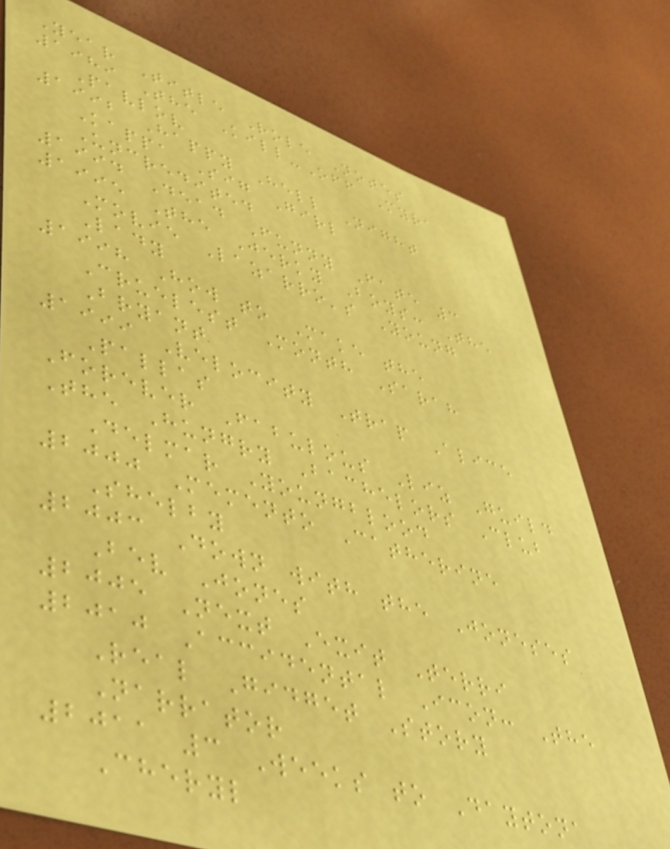Year Title Role Notes
1989 The Kill-Off Myra
Pavlov
1992 Happy Hell Night
Kappa Sig Girl
Uncredited
1994 Dead Funny Fate 3
1995 The Jerky Boys: The
Movie Lazarro's Young
Lady
1998 How to Make the
Cruelest Month Sarah
Bryant
1999 Velocity Trap Alice
Pallas
Forever Fabulous Liz Guild
The Hungry Bachelors Club
Delmar Youngblood
2000 Memento Catherine
Shelby
2003 Down with the Joneses
Bev Jones
2005 Next Exit Terri
2010 Accidental Icon: The
Real Gidget Story
Narrator
2011 3 Weeks to Daytona
Cheryl
